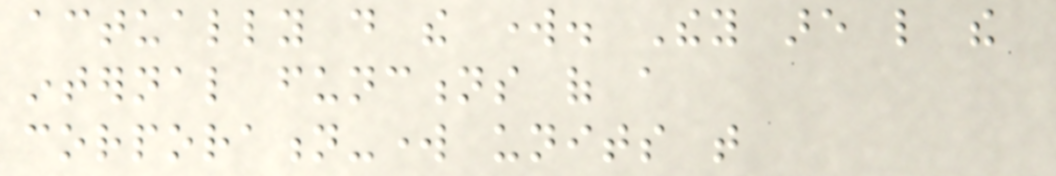actually do the work. They are like the
internal functions of a
corporation-work units that
